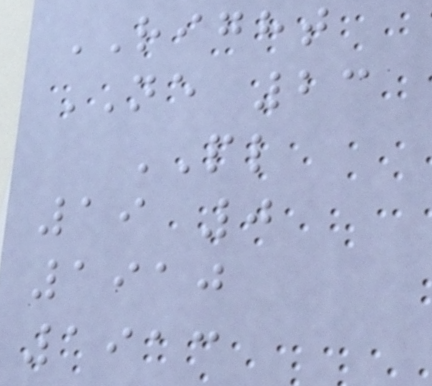RIGHT
NE 23
PL
19 0
1910
1913
